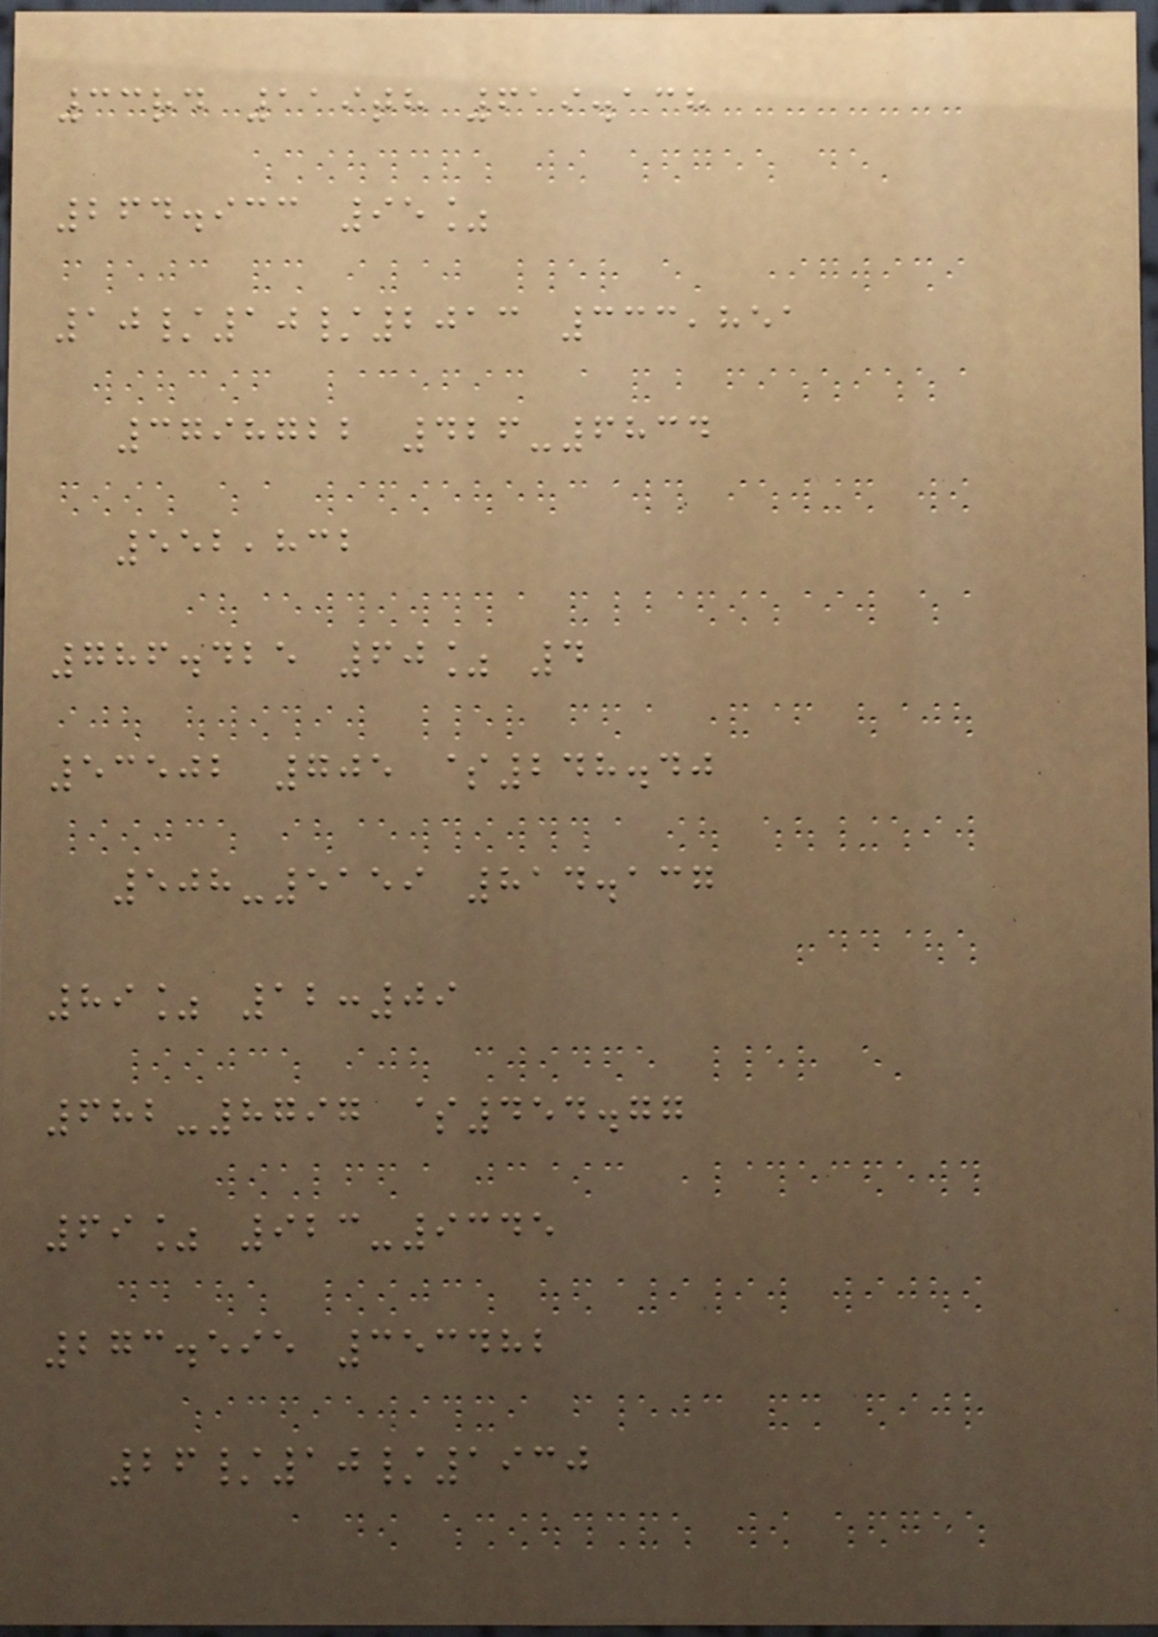33rd 119th 619.138
264.933 95%
10/10/2013 333,851
3798722 426-6834
552,832
786.425 60% 4
53502 705 $248.40
508-5159 814.137
89% 12:09
682-8797 $454.77
69% 923-9345
273.595 353482
26/10/1930
